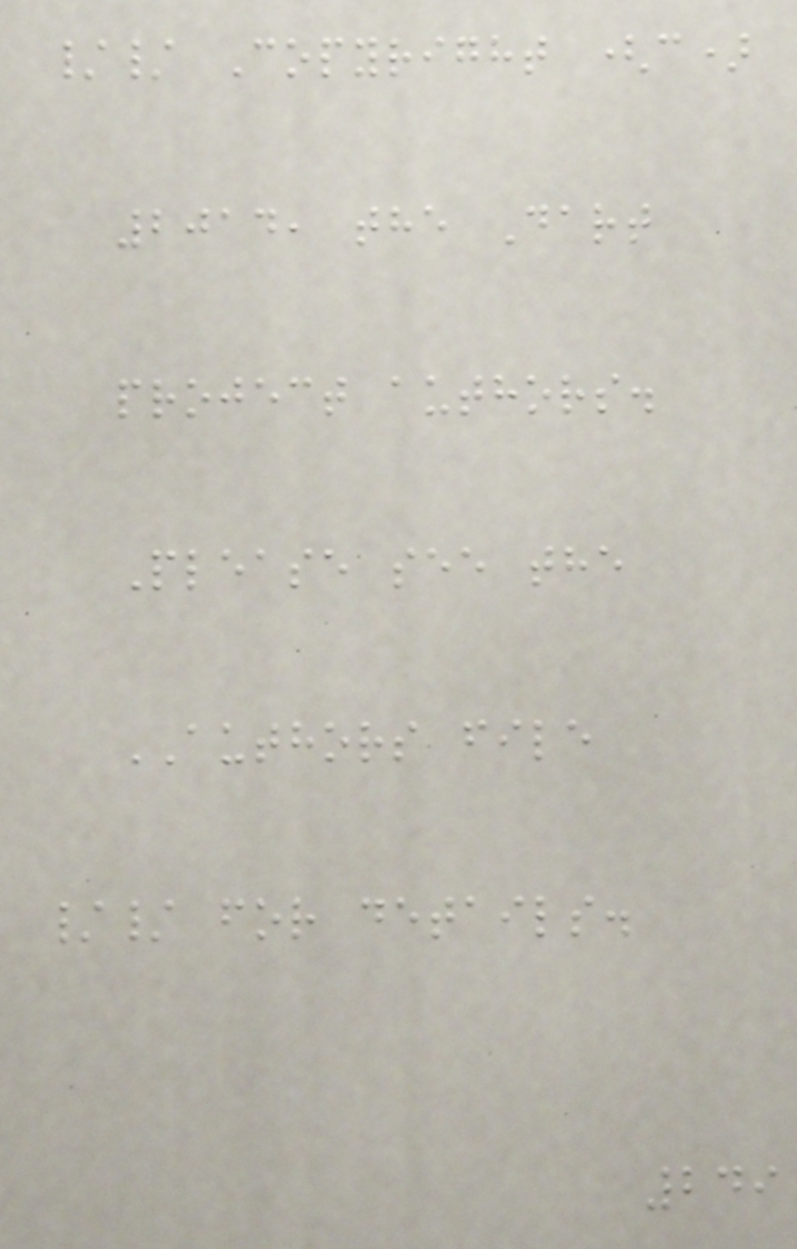// Copyright (c)
2014, the Dart
project authors.
Please see the
AUTHORS file
// for details.
249
